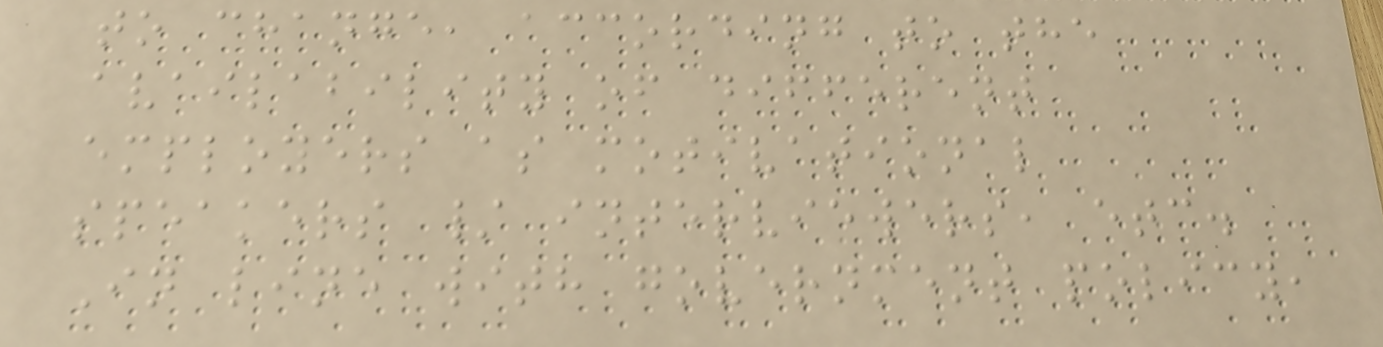to change, according to the
availability of different
employers as motivational
speakers / interviewers, etc.
In line with government policy,
